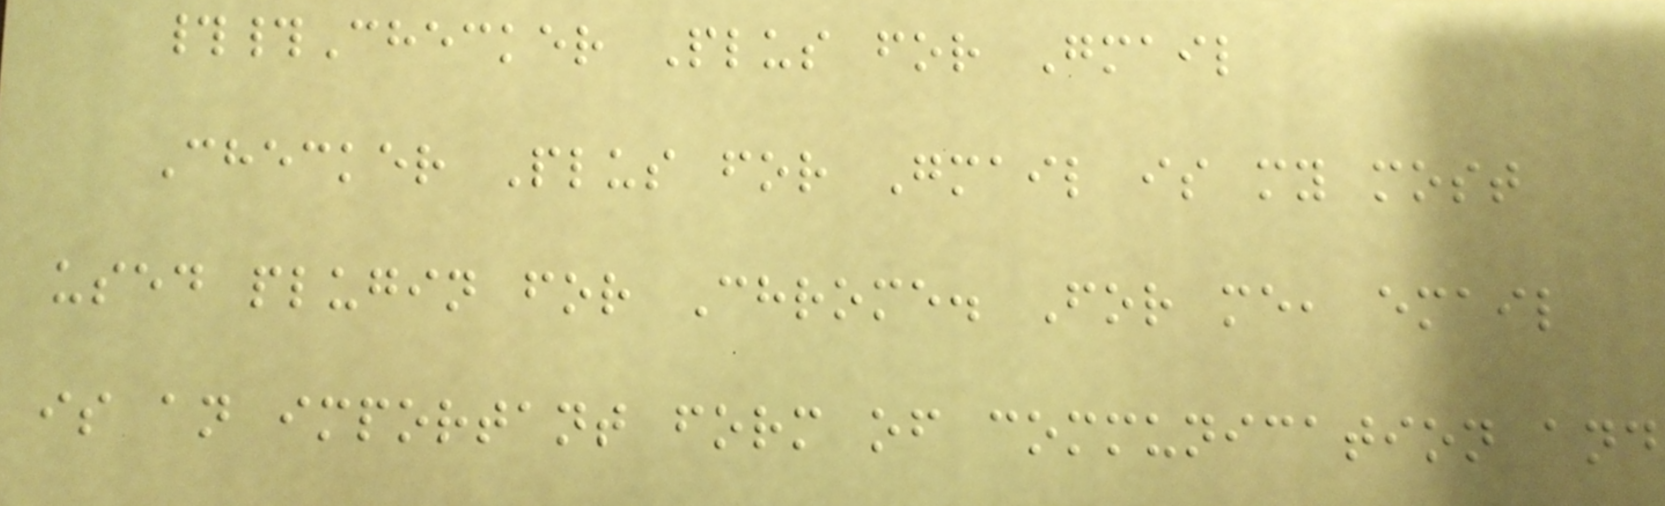##Checker Plus for Gmail
Checker Plus for Gmail is my most
used plugin for Chrome. For me, email
is an important form of communication and
